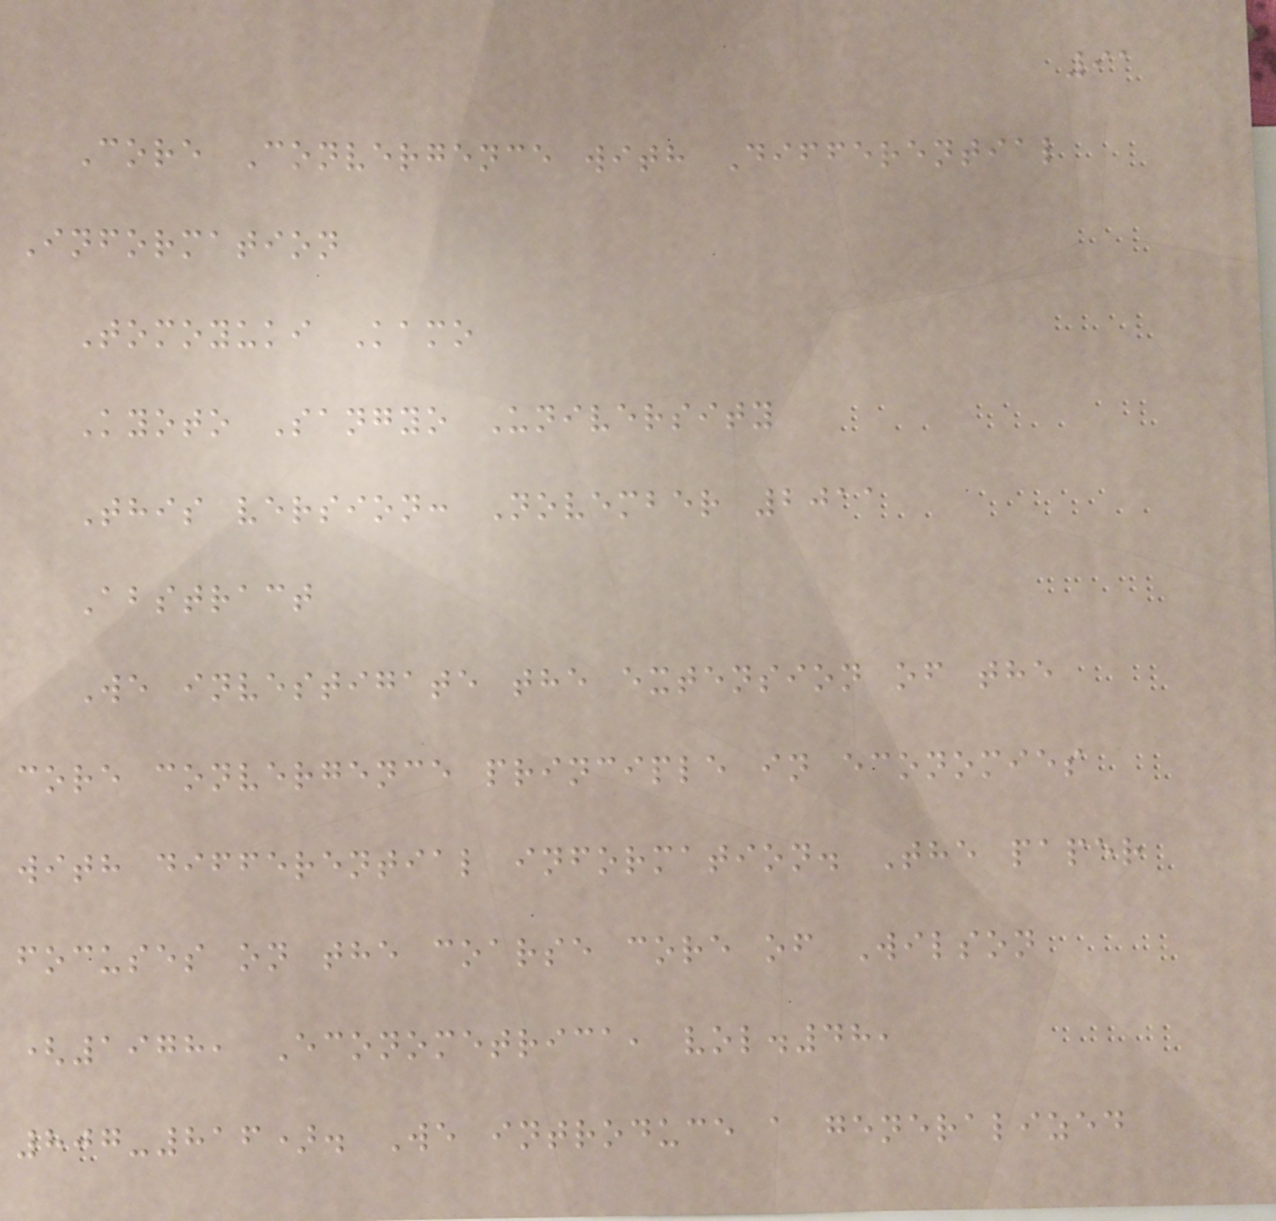91
Core Convergence with Differential
Information
Tomoyuki Kamo
Kyoto Sangyo University
This version: November 2011
Abstract
We investigate the extension of the
core convergence principle in economies
with differential information. The paper
focuses on the coarse core of Wilson
(1978, Econometrica, vol.48,
807-816). We introduce a generalized
